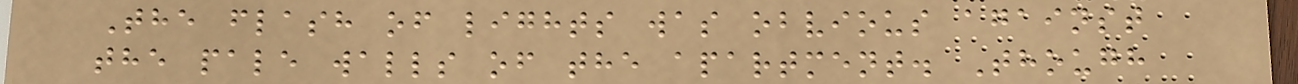The flash of lights was obvious against
the pale walls of the apartment. Though
